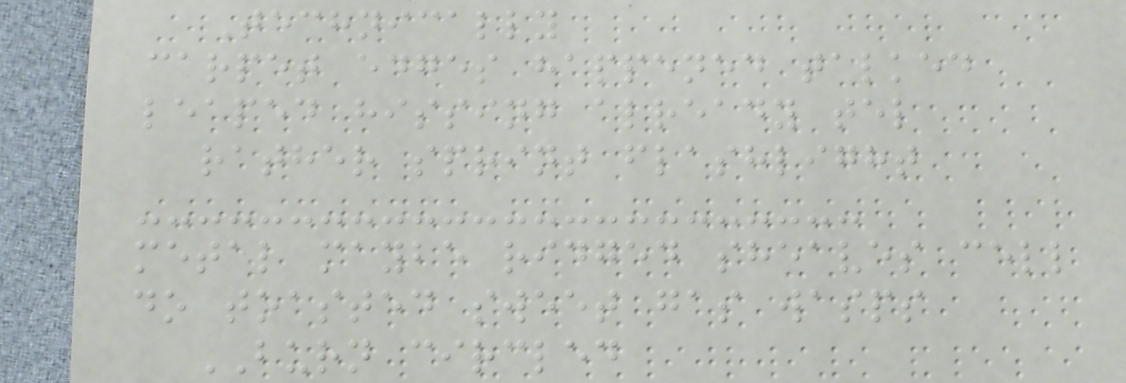Technically
carpet edges happened talked
leaped hissing already tel
rather sprint flashlight
metal maybe ridged sheaves cell
do toasted sweet gas wasps
BURN circled
